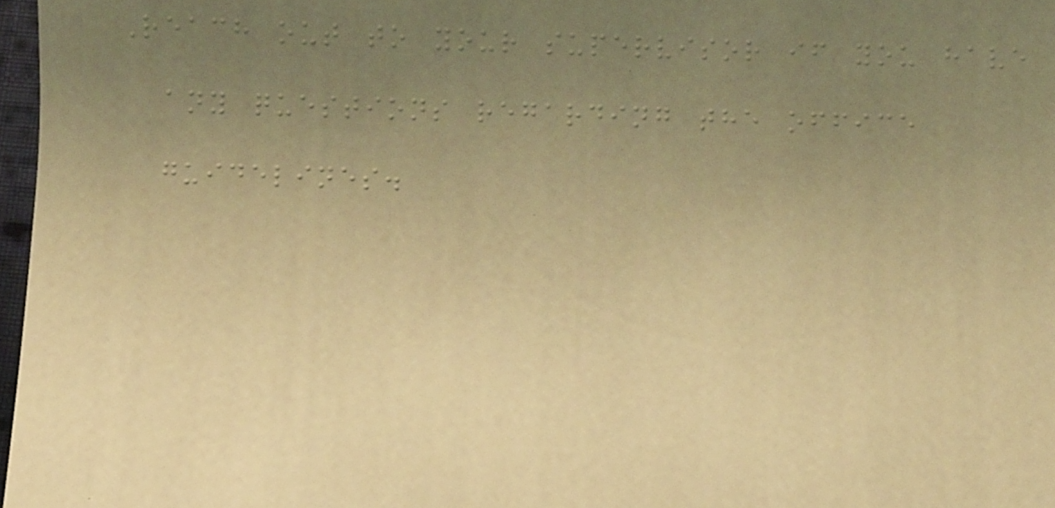Reach out to your supervisor if you have
any questions regarding the office
guidelines.
